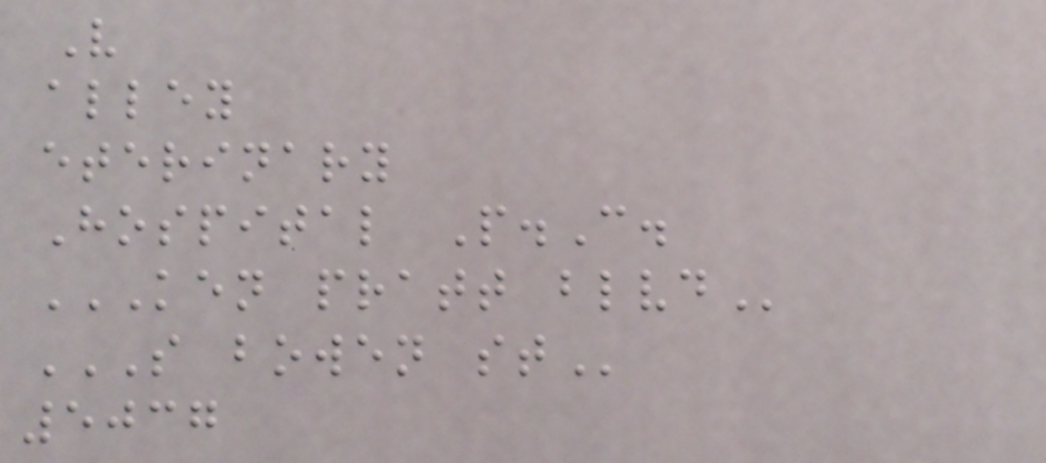V
alley
eterinary
Hospital P.C.
KEN PRATT BLVD
S BOWEN ST
5037
